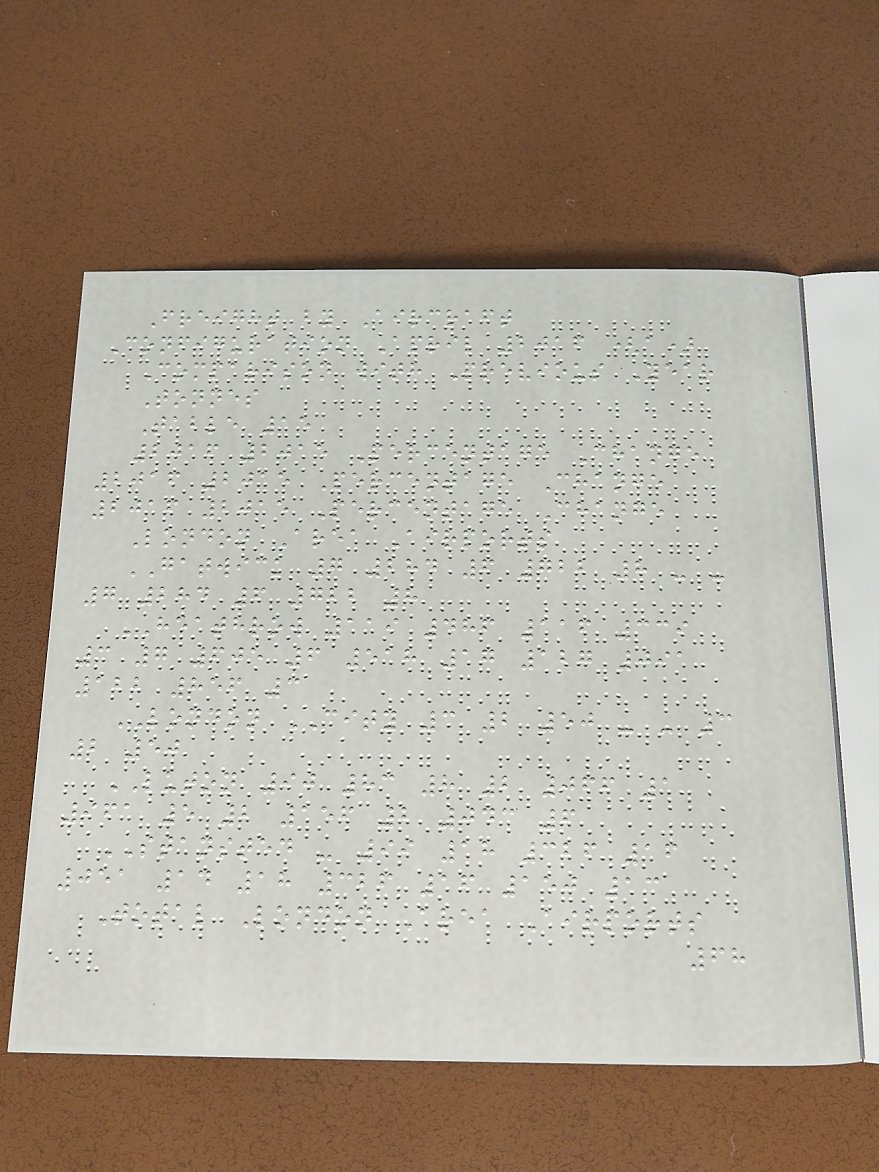Freight by Aircraft
Configuration April 2016 (a)
Comparison with Previous Year
Tonnes
Table 15
2016 2015 Percentage Change
2016 2015 Percentage Change
2016 2015 Percentage Change
London Area Airports
GATWICK 7 284 6 722 8 - -
7 284 6 722 8
HEATHROW 119 486 116 339
3 7 605 6 518 17 127 091
122 856 3
LONDON CITY 3 2 50 - - 3
2 50
LUTON 90 83 8 2 066 1
961 5 2 156 2 043 6
STANSTED - 99 18 326 16
051 14 18 326 16 150 13
Total London Area Airports
68
